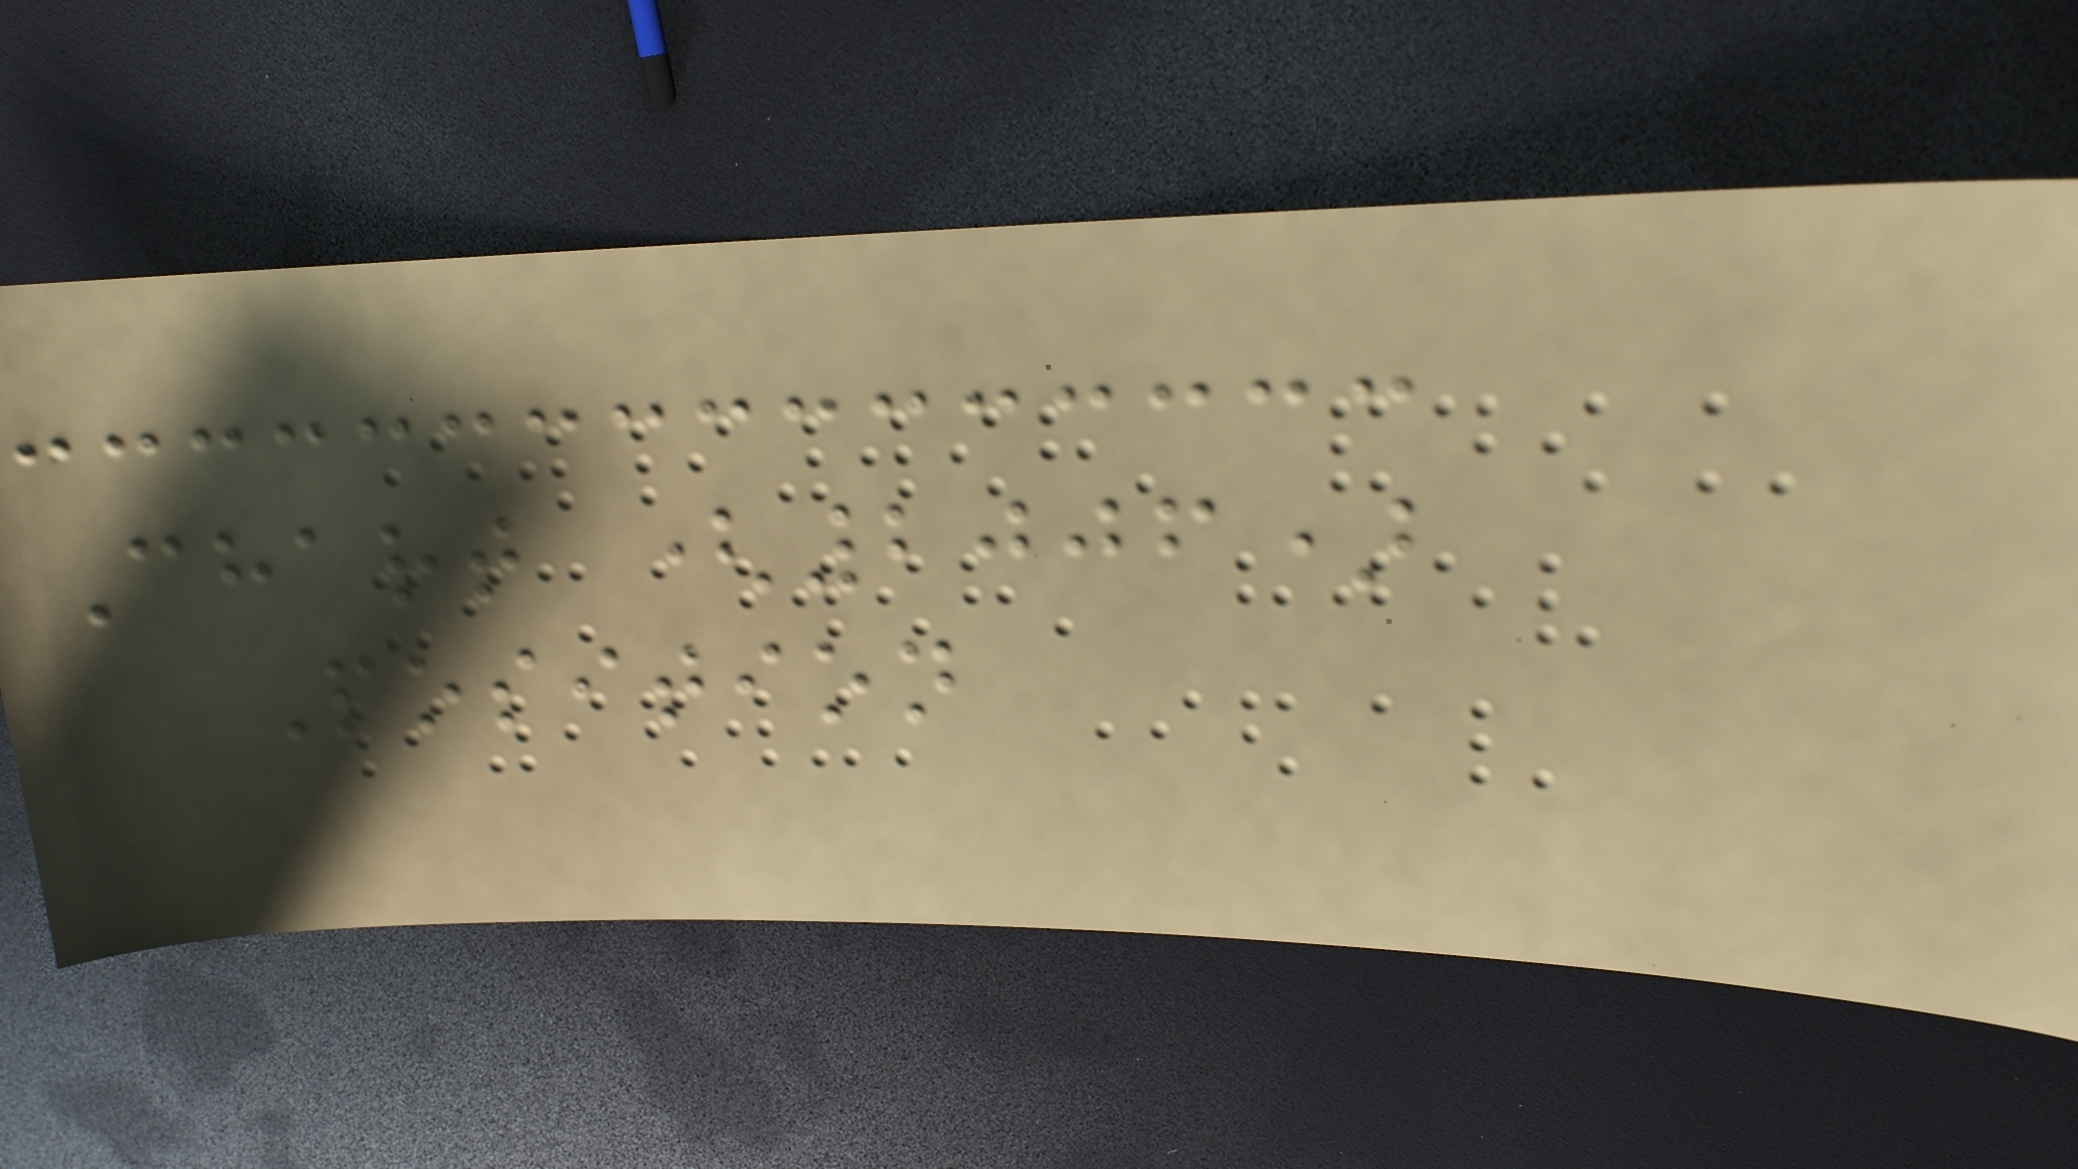Chart (2006)
Position
